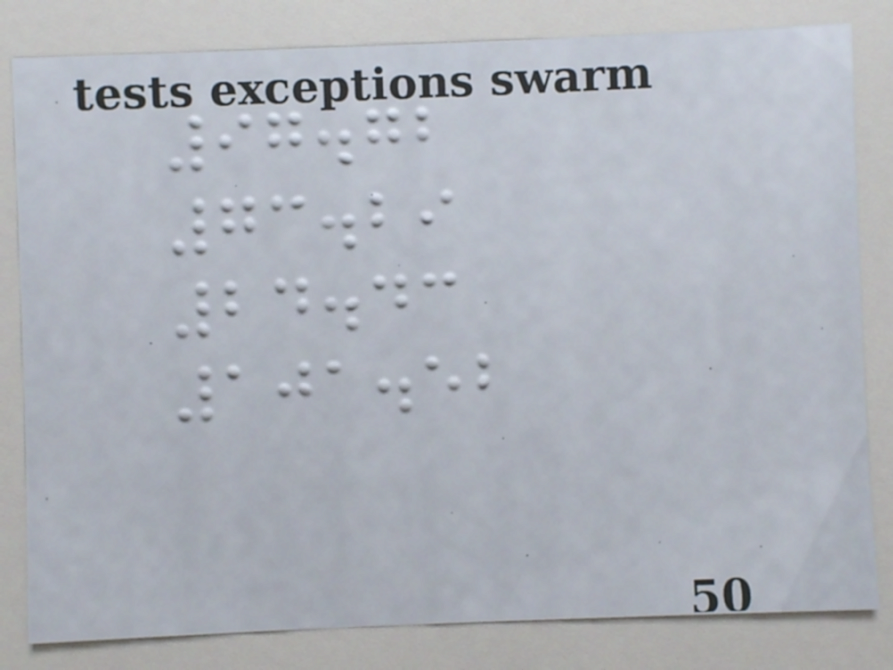97.72
73.29
24.43
101.52
